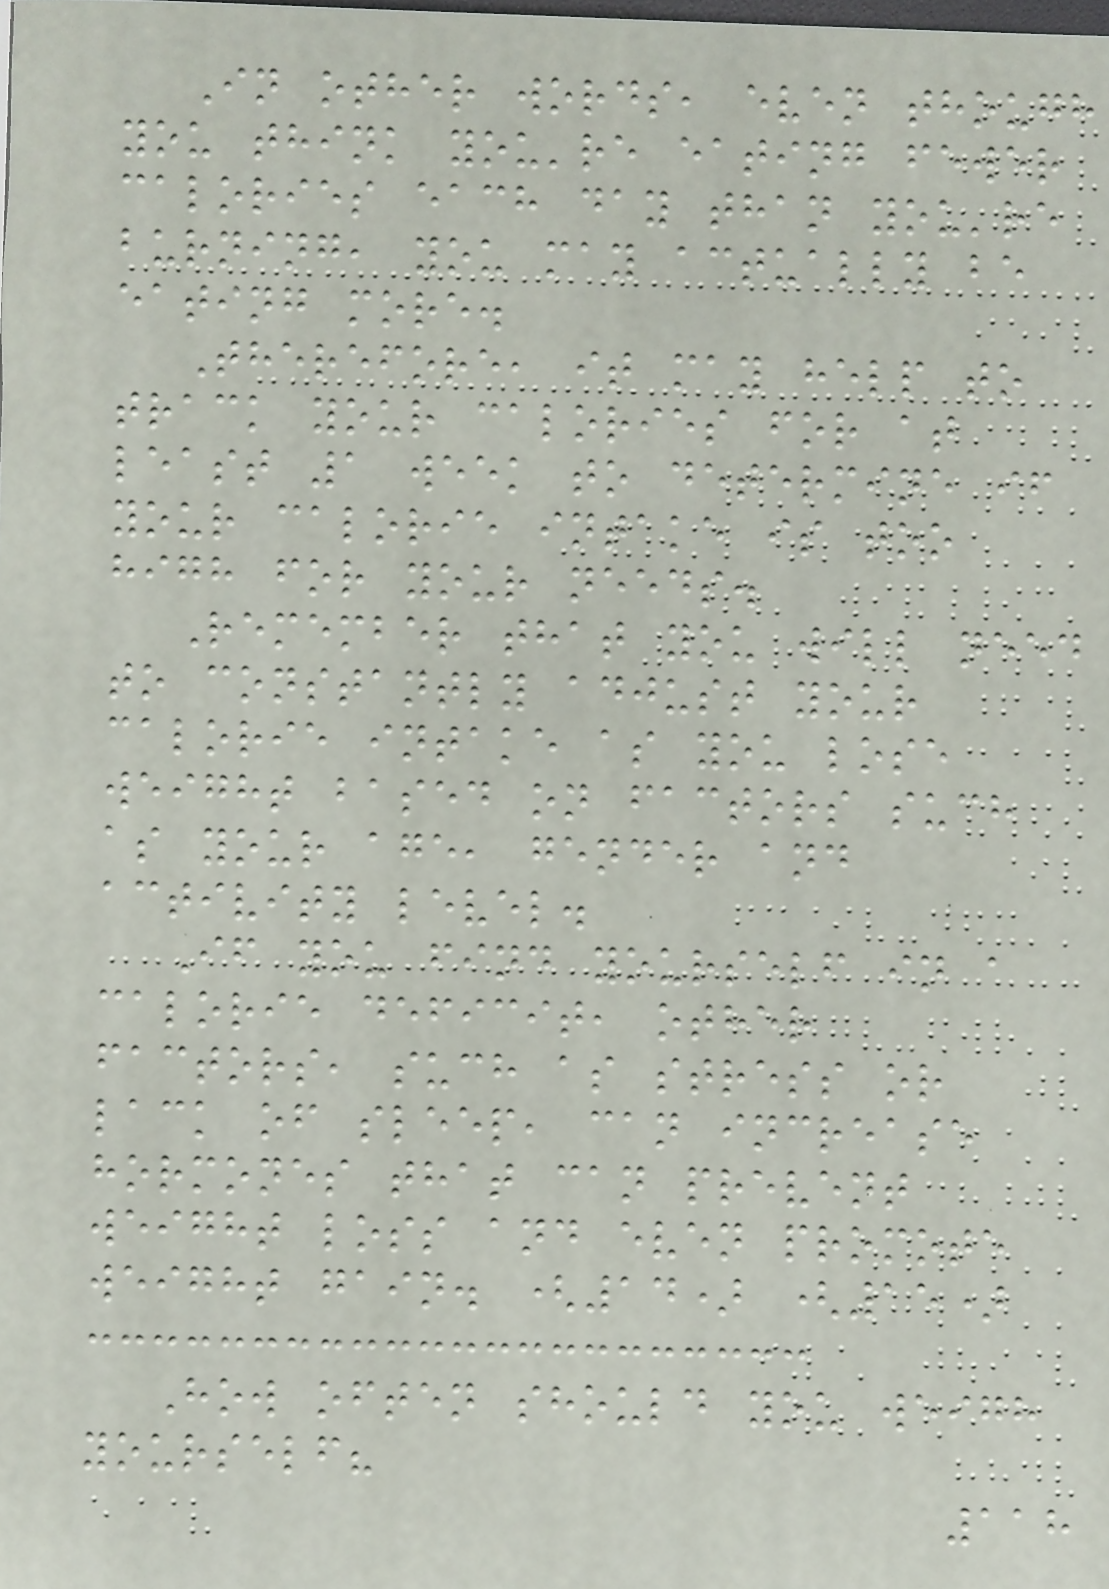In other words, even though
you think you're eating fewer
calories each day than you're
burning, you may actually be
eating more.
Therefore, it may help to
track your calories for at
least 1 week to determine if
your calorie intake is too
high for your needs.
Remember that you will need
to constantly adjust your
calorie intake as you lose
weight based on factors such
as your age, gender and
activity level.
If you find yourself in a
calorie deficit, other
factors, such as stress or
lack of sleep, can increase
hormones that can prevent
weight loss and even promote
weight gain. (14) (15)
How often should you weigh
yourself?
118
